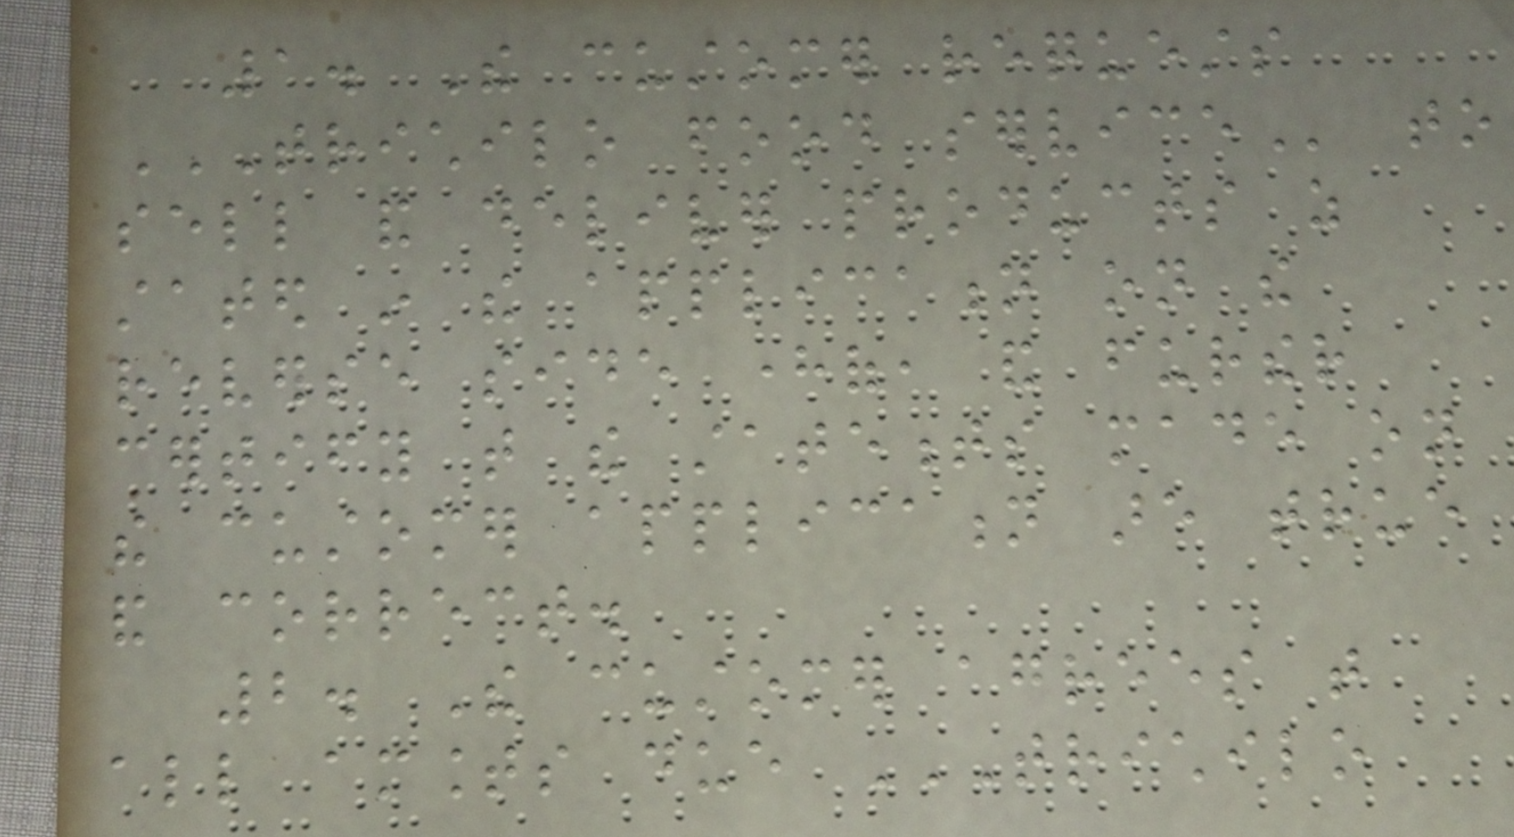1. The customer requests
TRICHILO FOOD SERVICE to
sell and deliver products as
stated in the application on the
reverse side hereof, and further
certify that the statements made on
the customer application are true
and correct.
2. The customer agrees that
all amounts due TRICHILO
